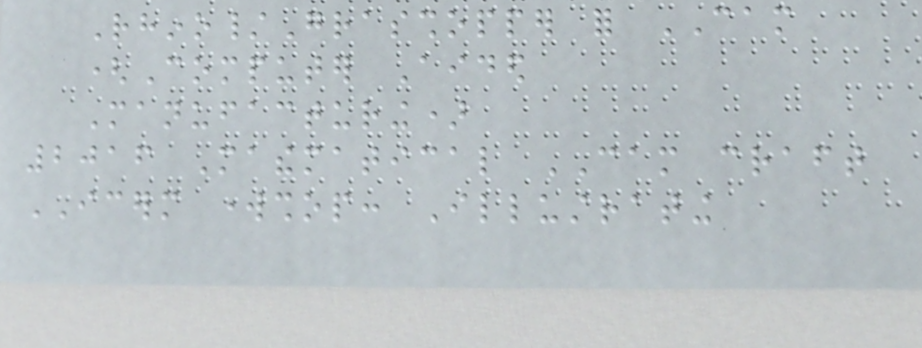Rhino/Grasshopper for CAM
(Computer Aided
Manufacturing)
2016 Mathematical CAM craft
ICERM workshop: Illustrating
